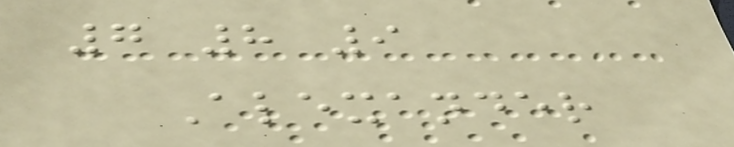7 8 9
Alexander
